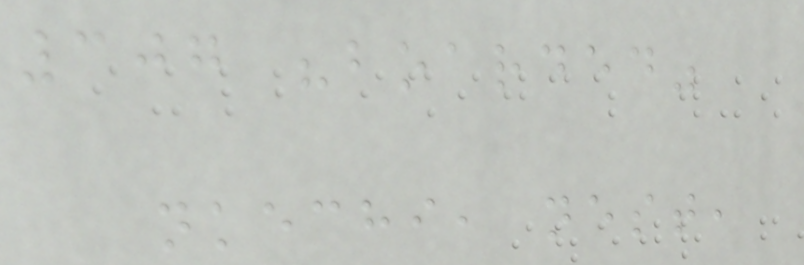307 "boarded"
nkechi, nest,
